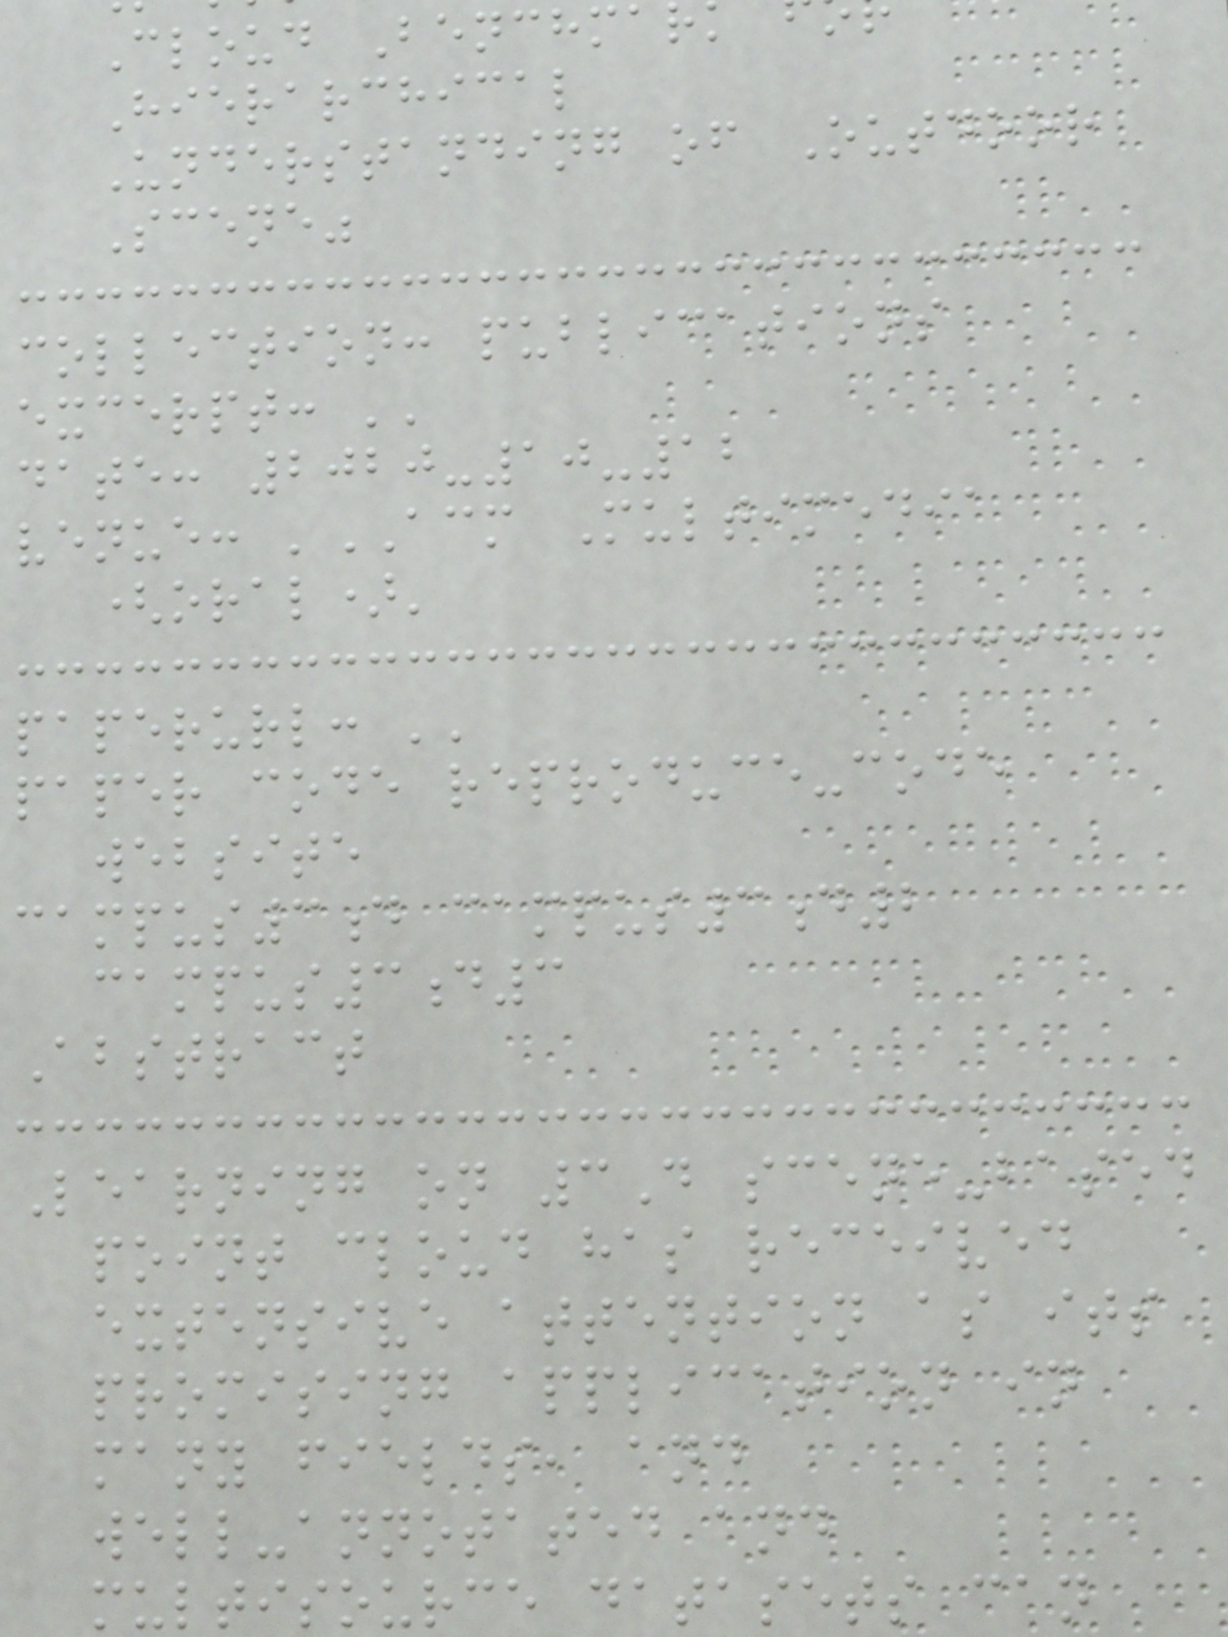Cloud Benchma
Hierarchical
Understanding of Outdoor
Scene"
collection: publications
excerpt: ''
date: 2020-10-12
venue: 'ACM Multimedia
(oral)'
paperurl: ''
paper code reproduce-code
website
campus3d campus3d2
campus3d3
Abstract
Learning on 3D scene-based
point cloud has received
extensive attention as its
promising application in
many fields, and
well-annotated and
multisource datasets can
